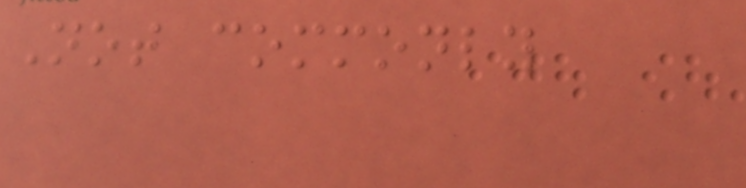Not commonly
